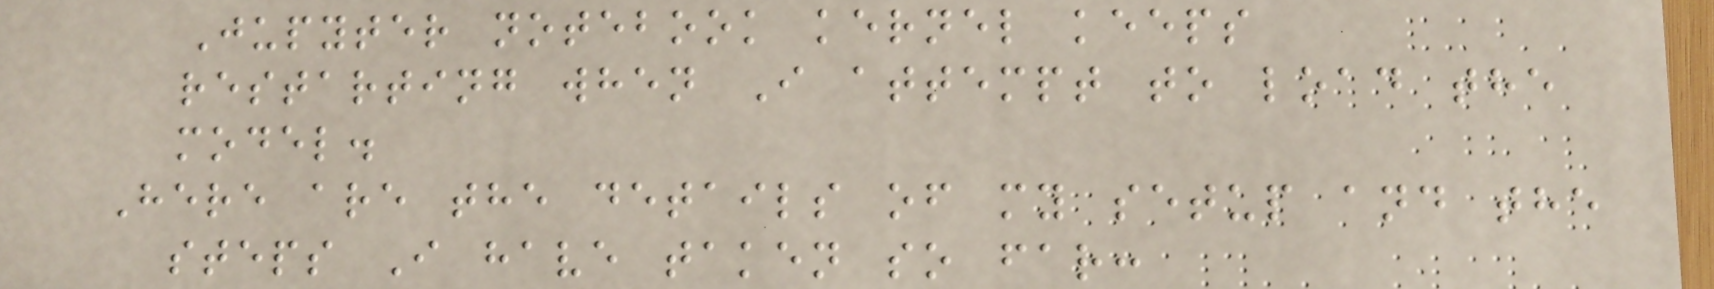Jupyter notebook kernel keeps
restarting when I attempt to load the
model.
Here are the details of my setup and the
steps I have taken so far:
